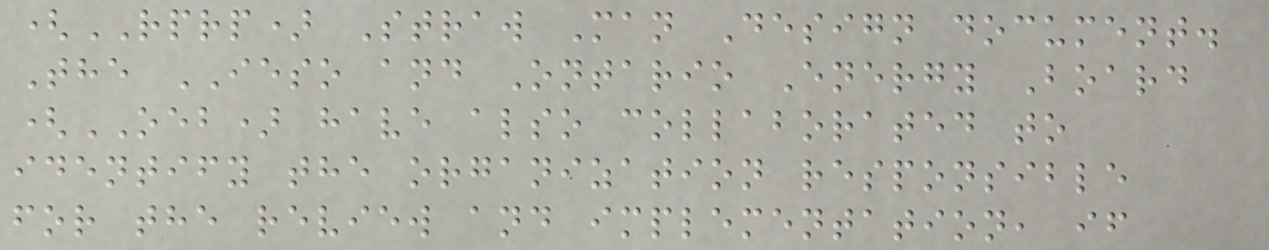(RPRP) Straw Man Design document.
The IESO and Ontario Energy Board
(OEB) have also collaborated to
identify the organization responsible
for the review and implementation, if
